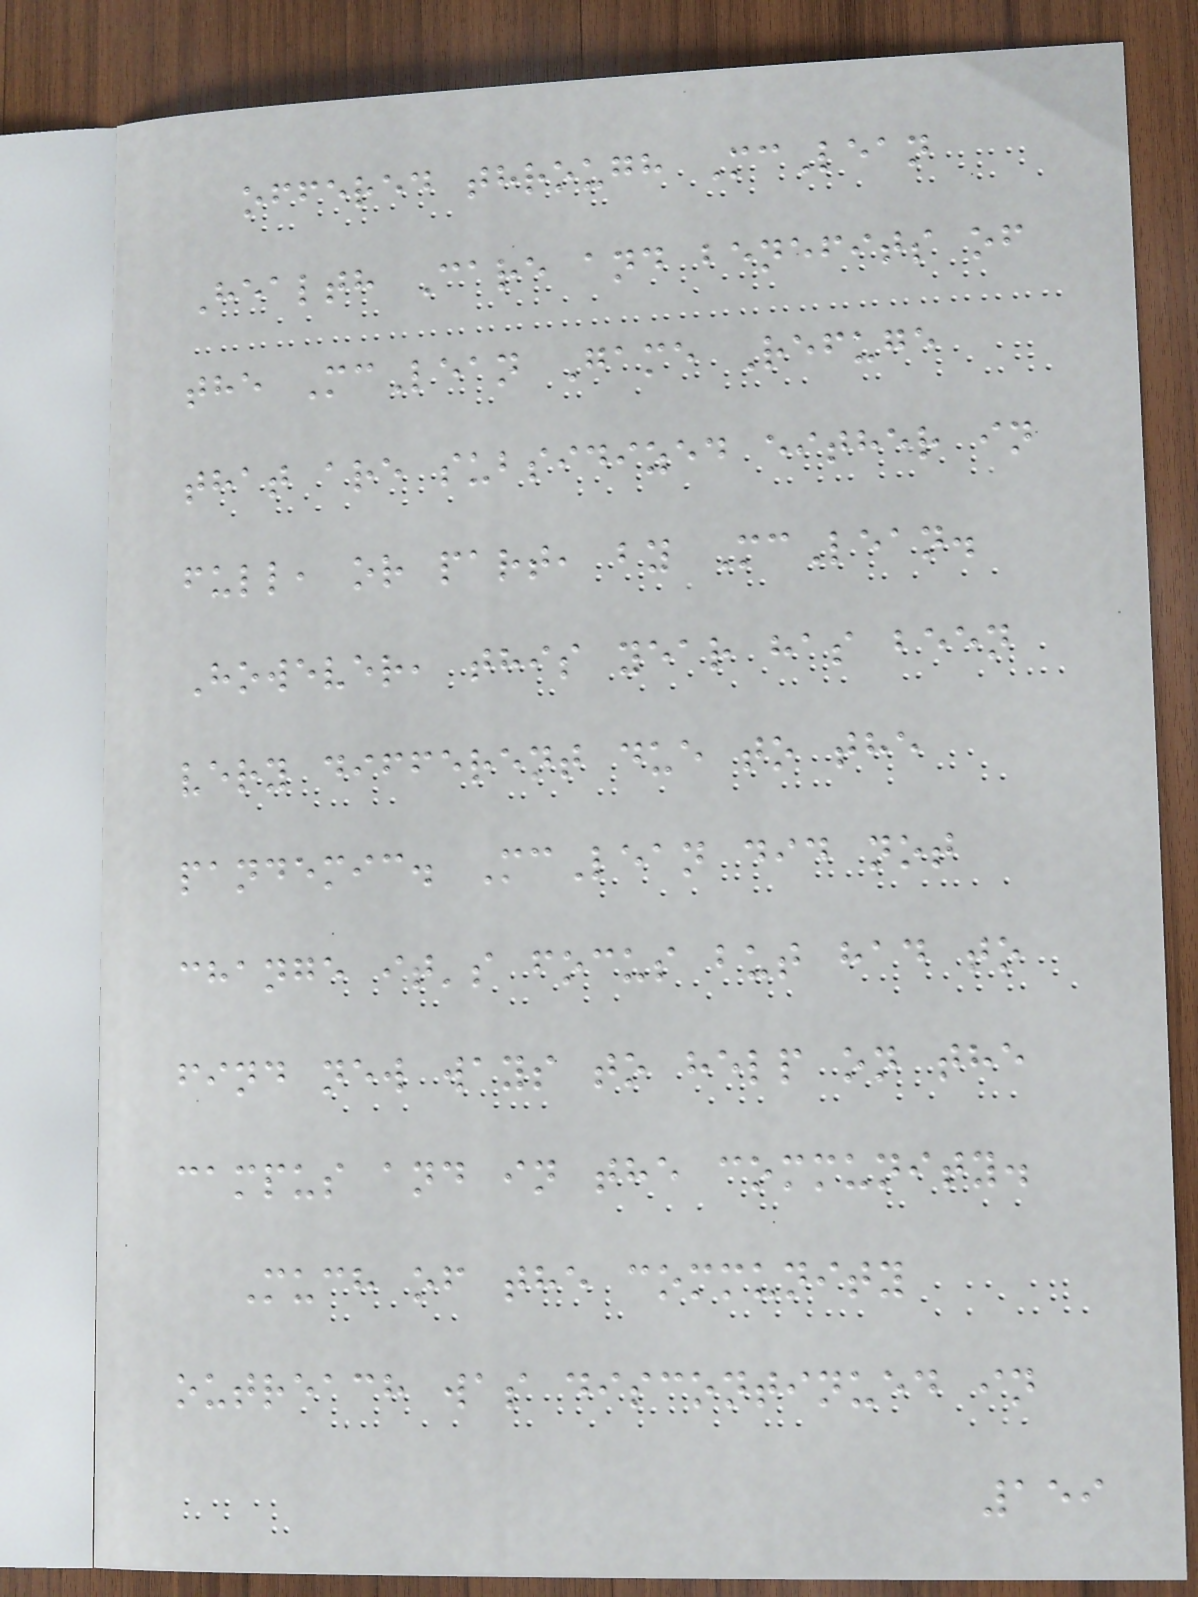offered through McLean
Health Care and benefits of
the McLean Game Refuge
that are subsidized either in
full, or part, by McLean.
However, this year has been
very different due to the
pandemic. McLean did not
change it's focus but had to
find new ways to help on the
campus and in the community.
Much of the community
outreach was discontinued in
159
